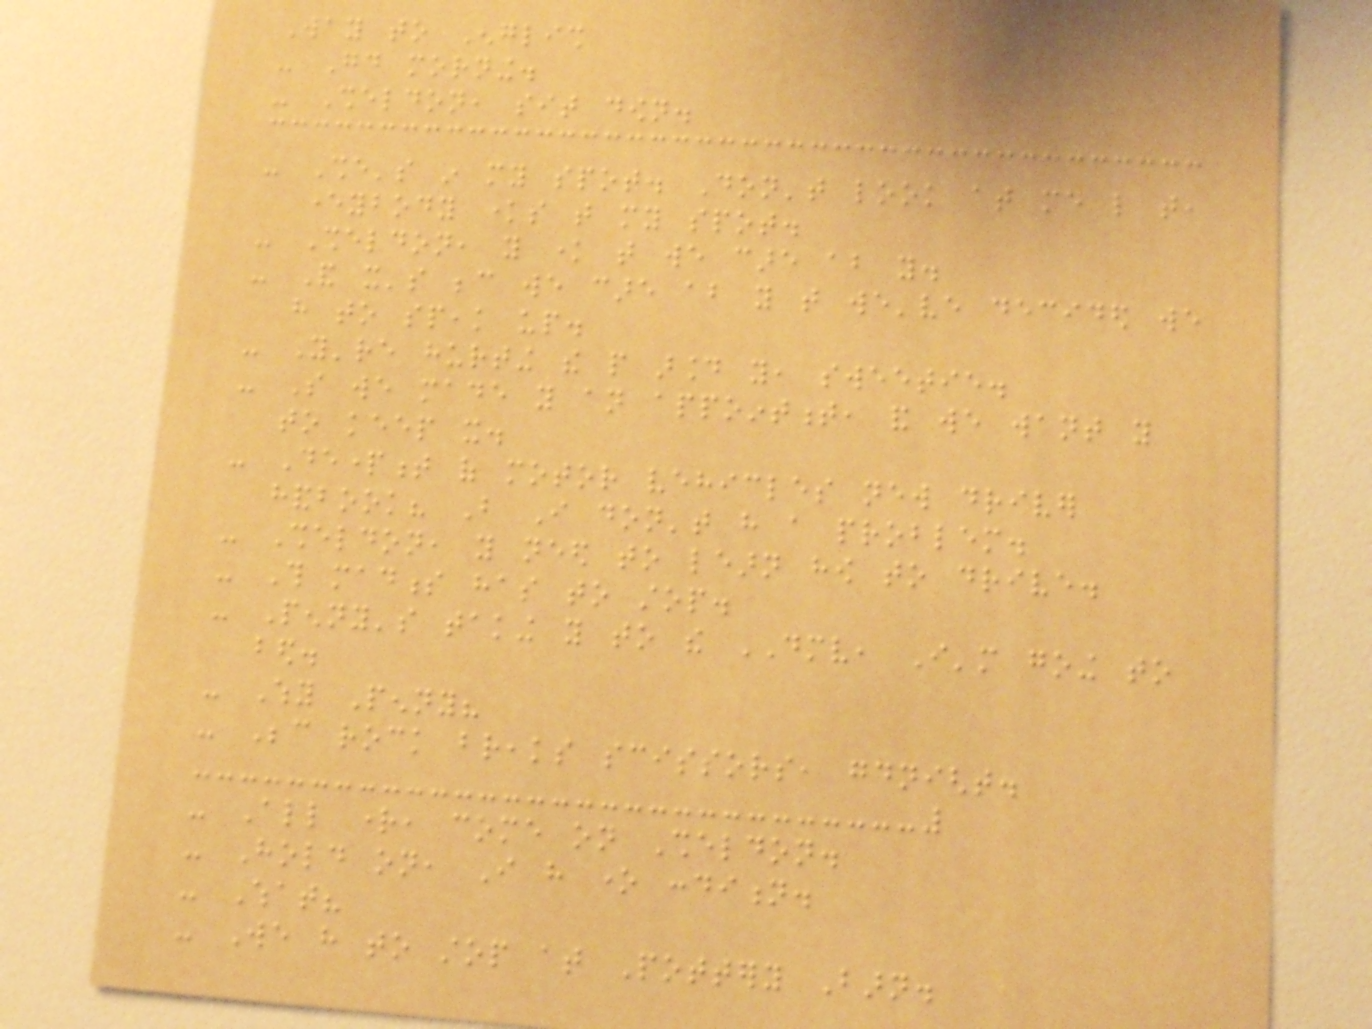Way to English
- Good morning.
- Sheldon, sit down.
- She's in my spot. Don't look at me like that,
everybody knows that my spot.
- Sheldon, you know that we care about you.
- And it's because we care about you that we've decided we
have to speak up.
- You're hurting the people around you, sweetie.
- So we made you an appointment, and we want you
to keep it.
- Department of motor vehicles new driver
handbook? But I don't have a problem.
- Sheldon, you need to learn how to drive.
- This madness has to stop.
- Penny's taking you to the DMV, I'm going to
bed.
- Why Penny?
- Because rock breaks scissors, goodnight.
- All right, come on Sheldon.
- Hold on, I have one condition.
- What?
- We have to stop at Pottery Barn.
